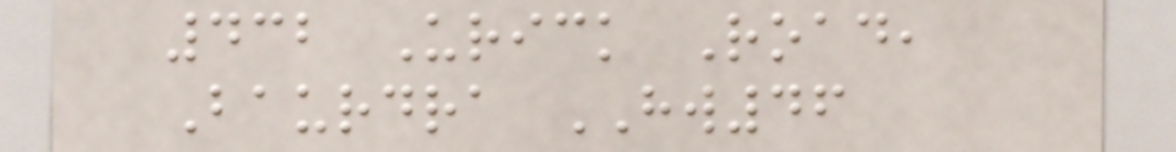432 Urick Road,
Baurdra HW46
